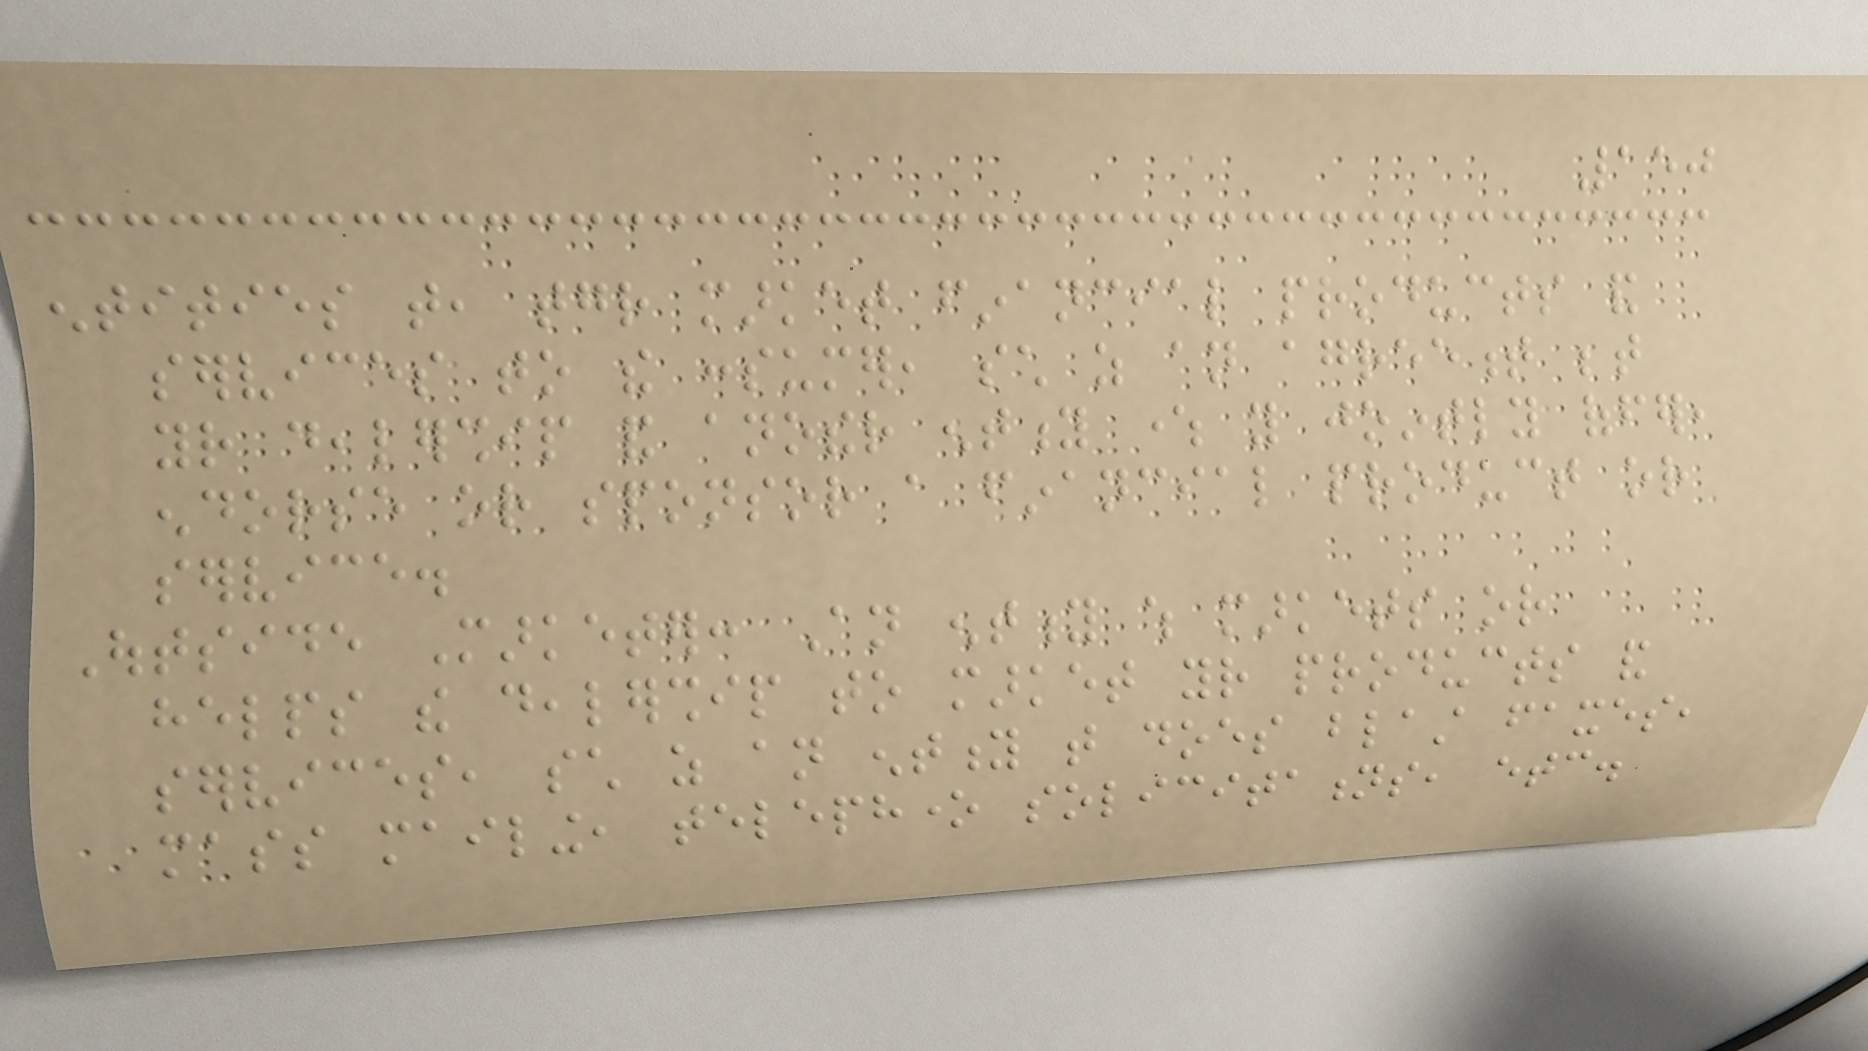150
entities that, together market financial products and
services to the consumer, such as an agreement between
your dealership and another entity where you jointly offer,
endorse or sponsor a financial product or
service.
Outside Marketer: An entity which markets or
helps the dealership to market your products and
services, such as an entity that does blast faxes,
mass mailing, telephone solicitations, etc.
